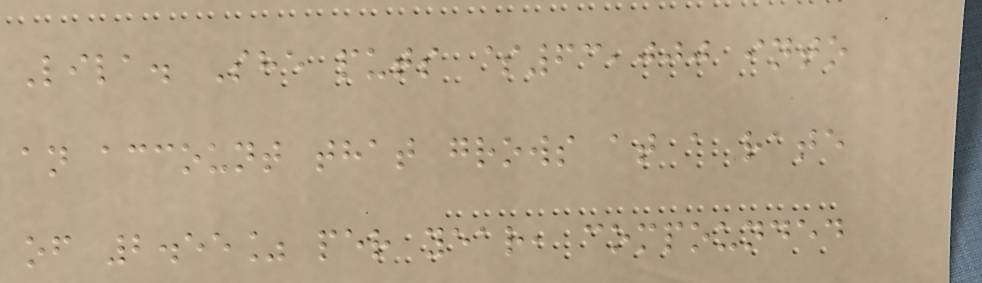Lila. She puts $63,000 into
an account that grows at a rate
of 2.55% per year, compounded
